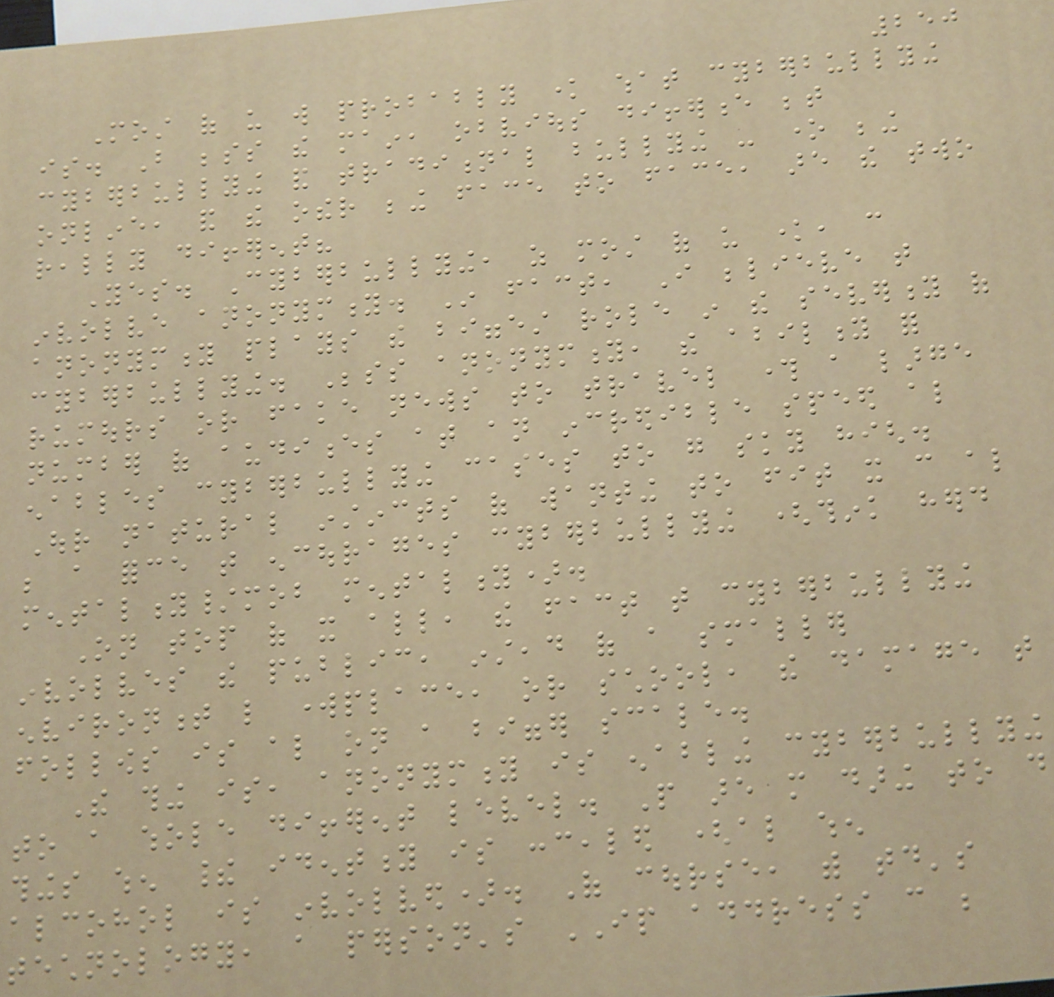250
Most of us will probably know what cyberbullying
is. But besides the main, obvious difference between
cyberbullying and traditional bullying - one being
online, and the other being face to face, are the two
really different?
Yes. Cyberbullying, as most of us know, can
involve anonymity. In fact, I believe that
anonymity plays the biggest role in the severity of
cyberbullying. Besides anonymity, the ability for
rumours or fake news to travel through a large
number of audiences at an incredible speed also
enables cyberbullying cases to go sky high.
Our natural instincts of wanting to fit it can also
be a force that encourages cyberbullying (think herd
mentality/mob mentality).
On top of it all, the fact that cyberbullying
involves the public, instead of a smaller
environment like workplace, or school, the damage that
follows is also on a bigger scale.
The thing is, anonymity is enabling cyberbullying
to a whole different level. People are more daring to do
things when their identity is concealed (also when
alcohol is involved). Of course, with today's
technology, a person's IP address can be
